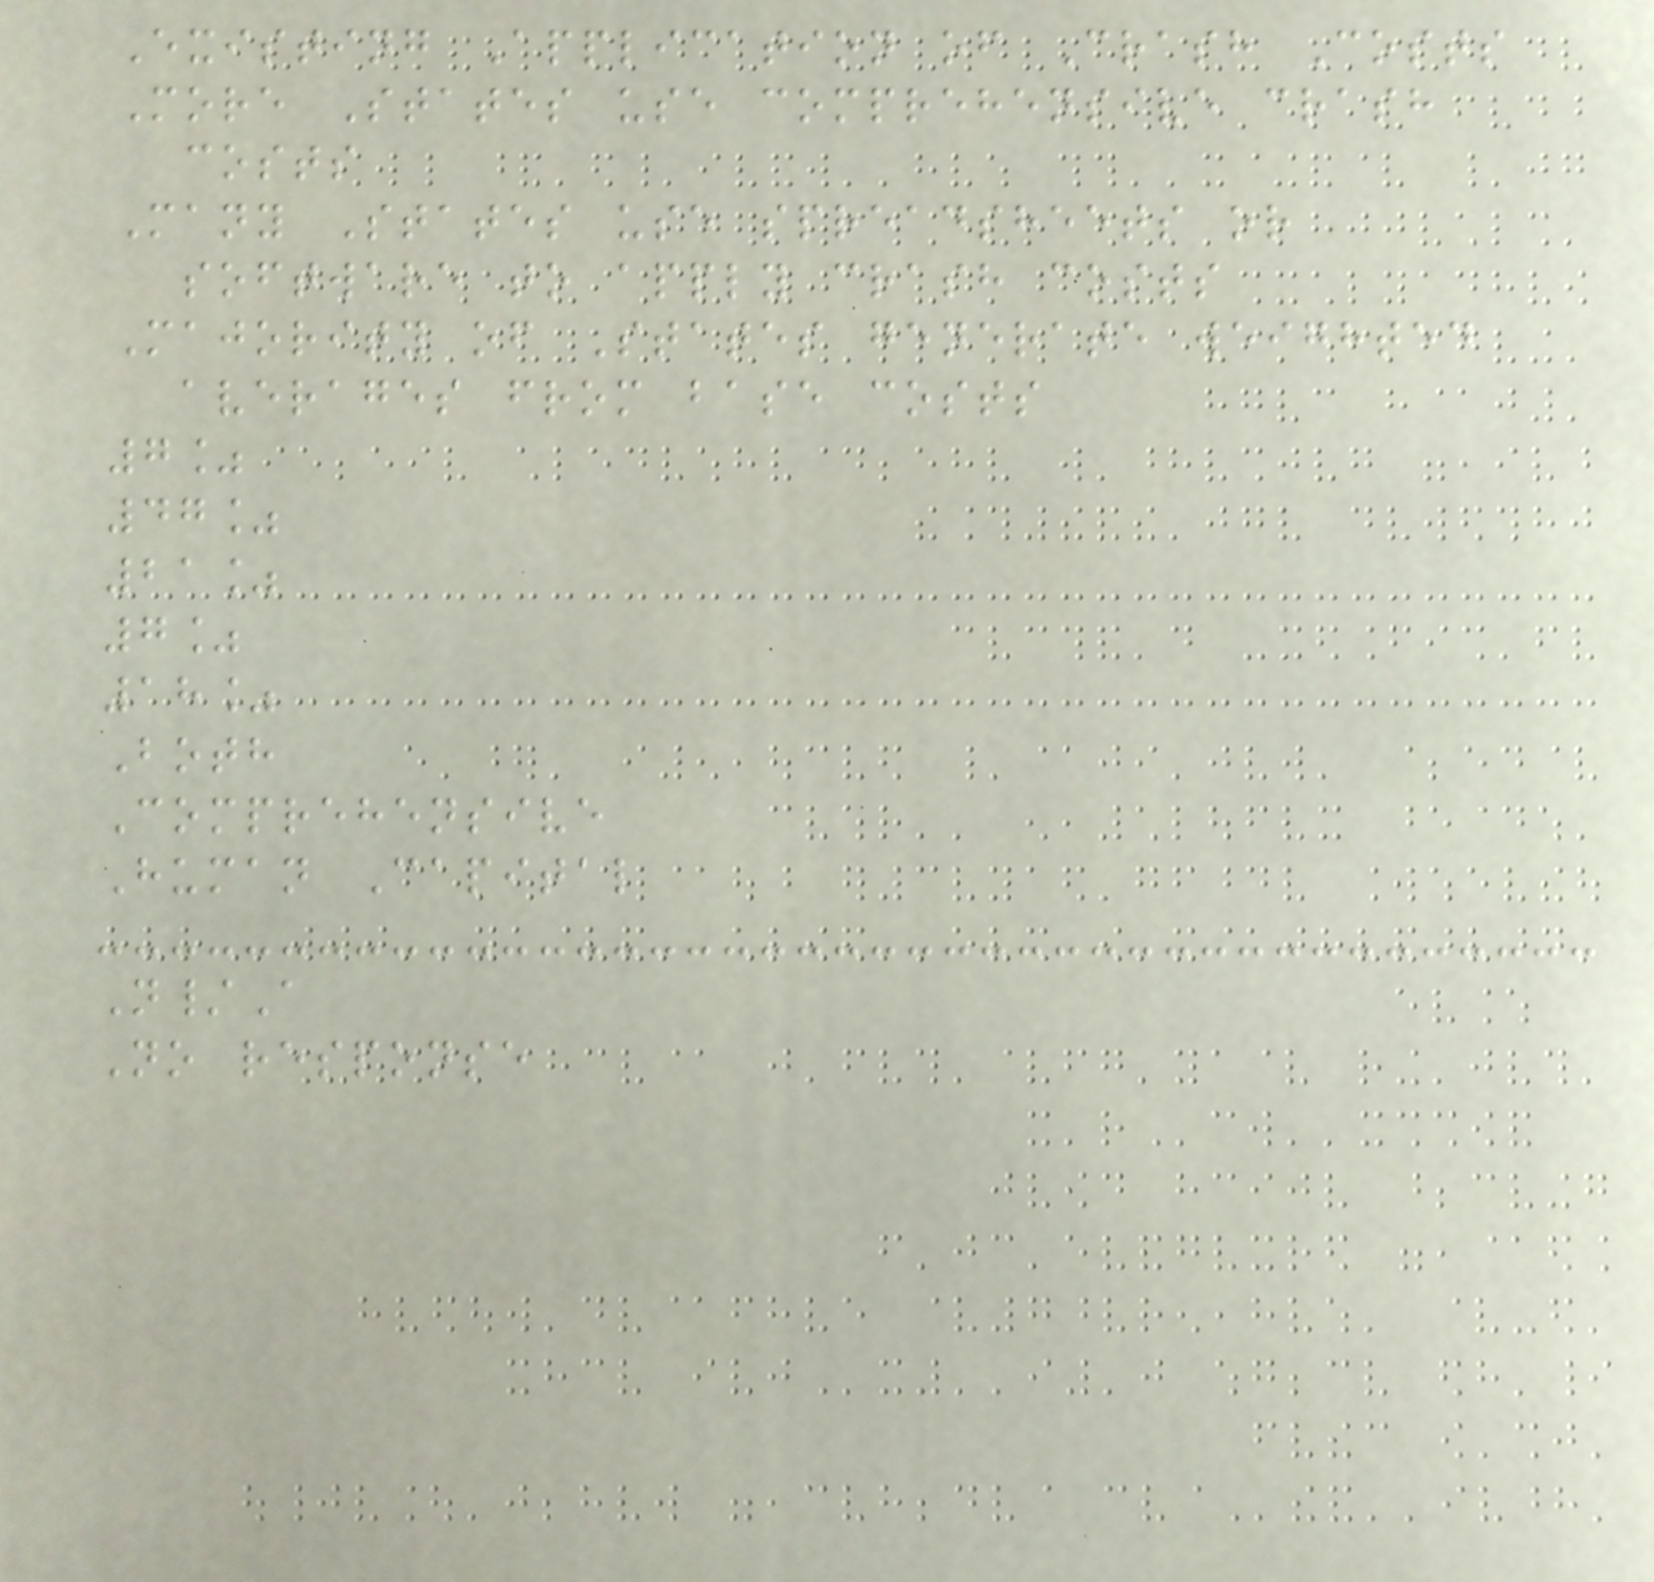Existing Application of Crash Costs
More States use comprehensive crash
costs
Many States use spreadsheets or
software to apply crash costs
Majority of States generate weighted
averages from base costs
7%
47%
21%
7%
18%
Both
Comprehensive
Human Capital
N/A
No response
